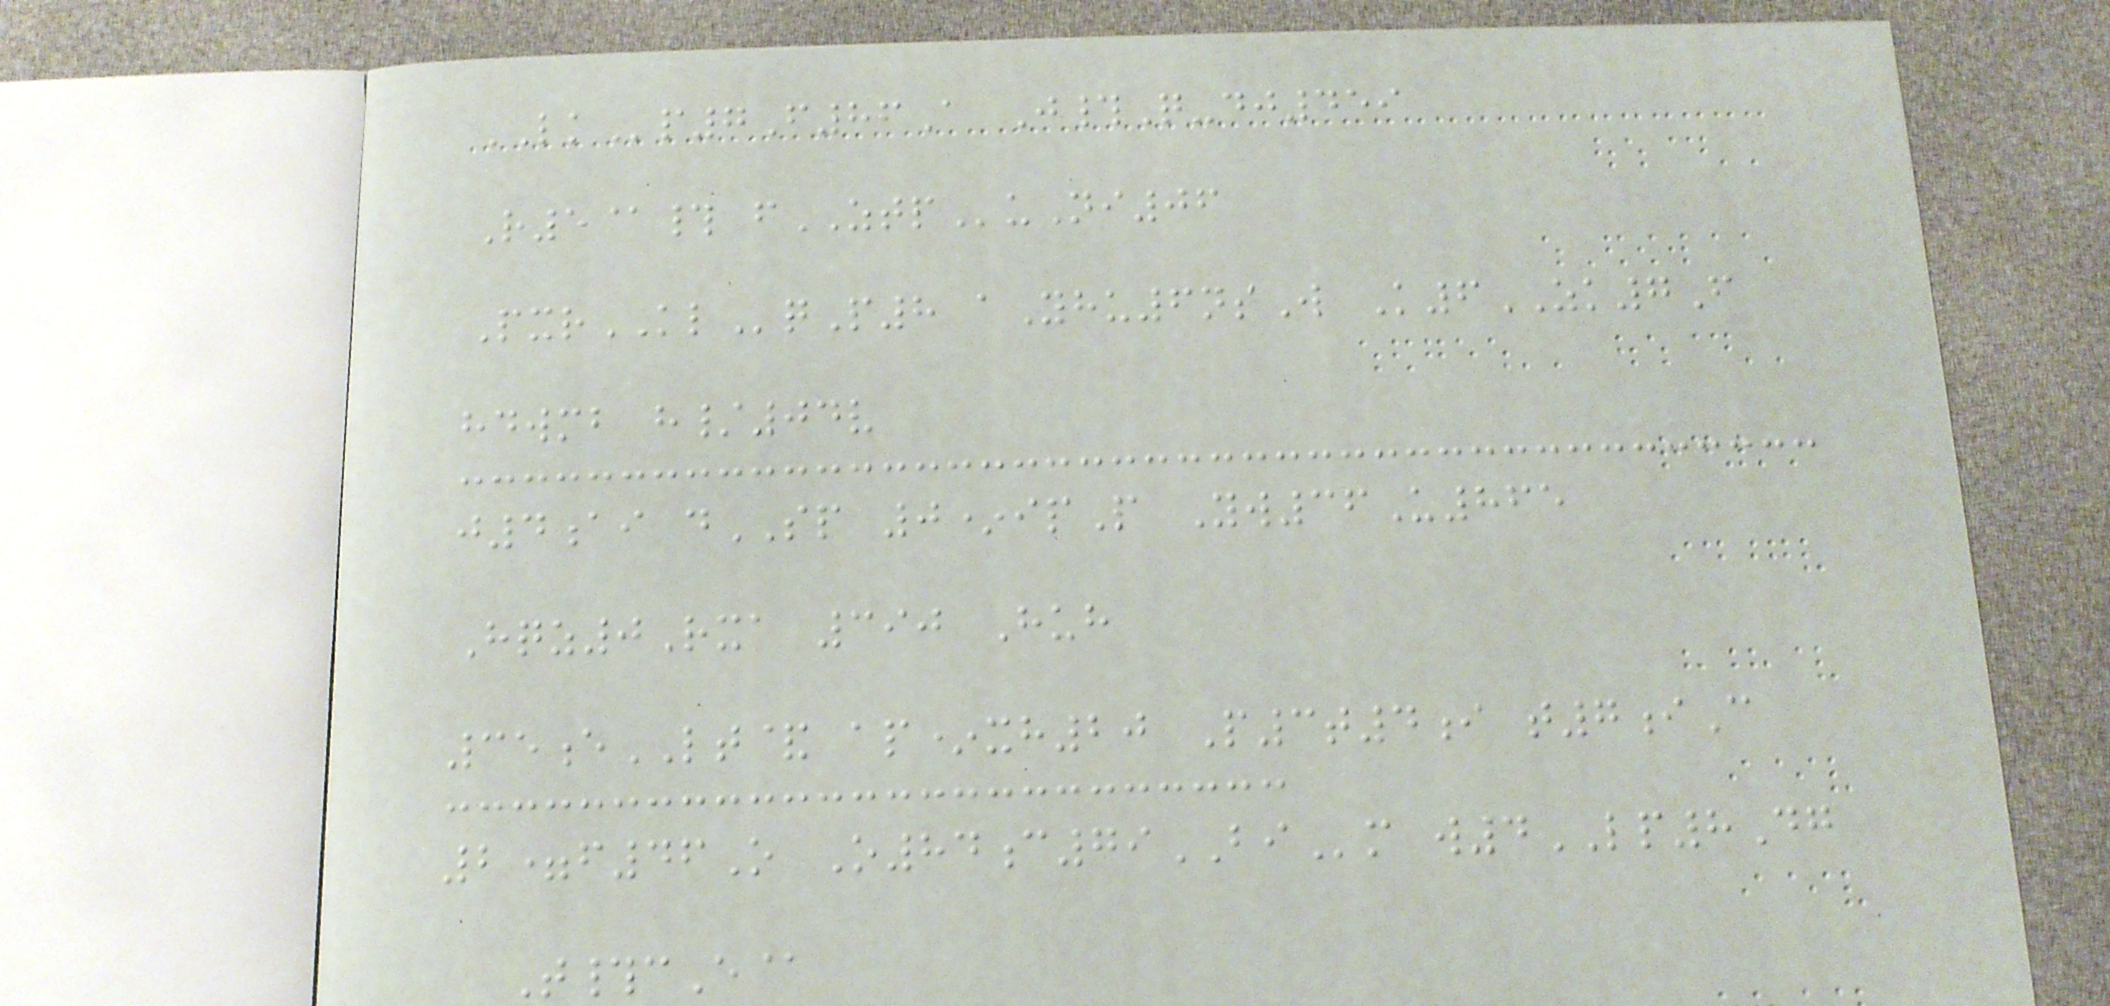LKp7F86A J#Q-dj459
R5@# fZTPuNi06
PxrKLqP8 aYhu6nsW K6ZK7F
hdwmb h/04v
j4ai dSP 0*ipP Yw36U865
Hqz0Rxa 390 Huh
35eLT& ap*xh20 P3t4i t7iC
2=f46O O84c79BIm w4LP8Dg
T#cE@
